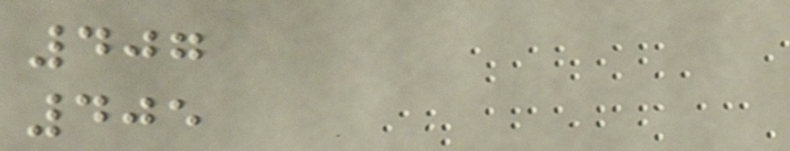407
405
